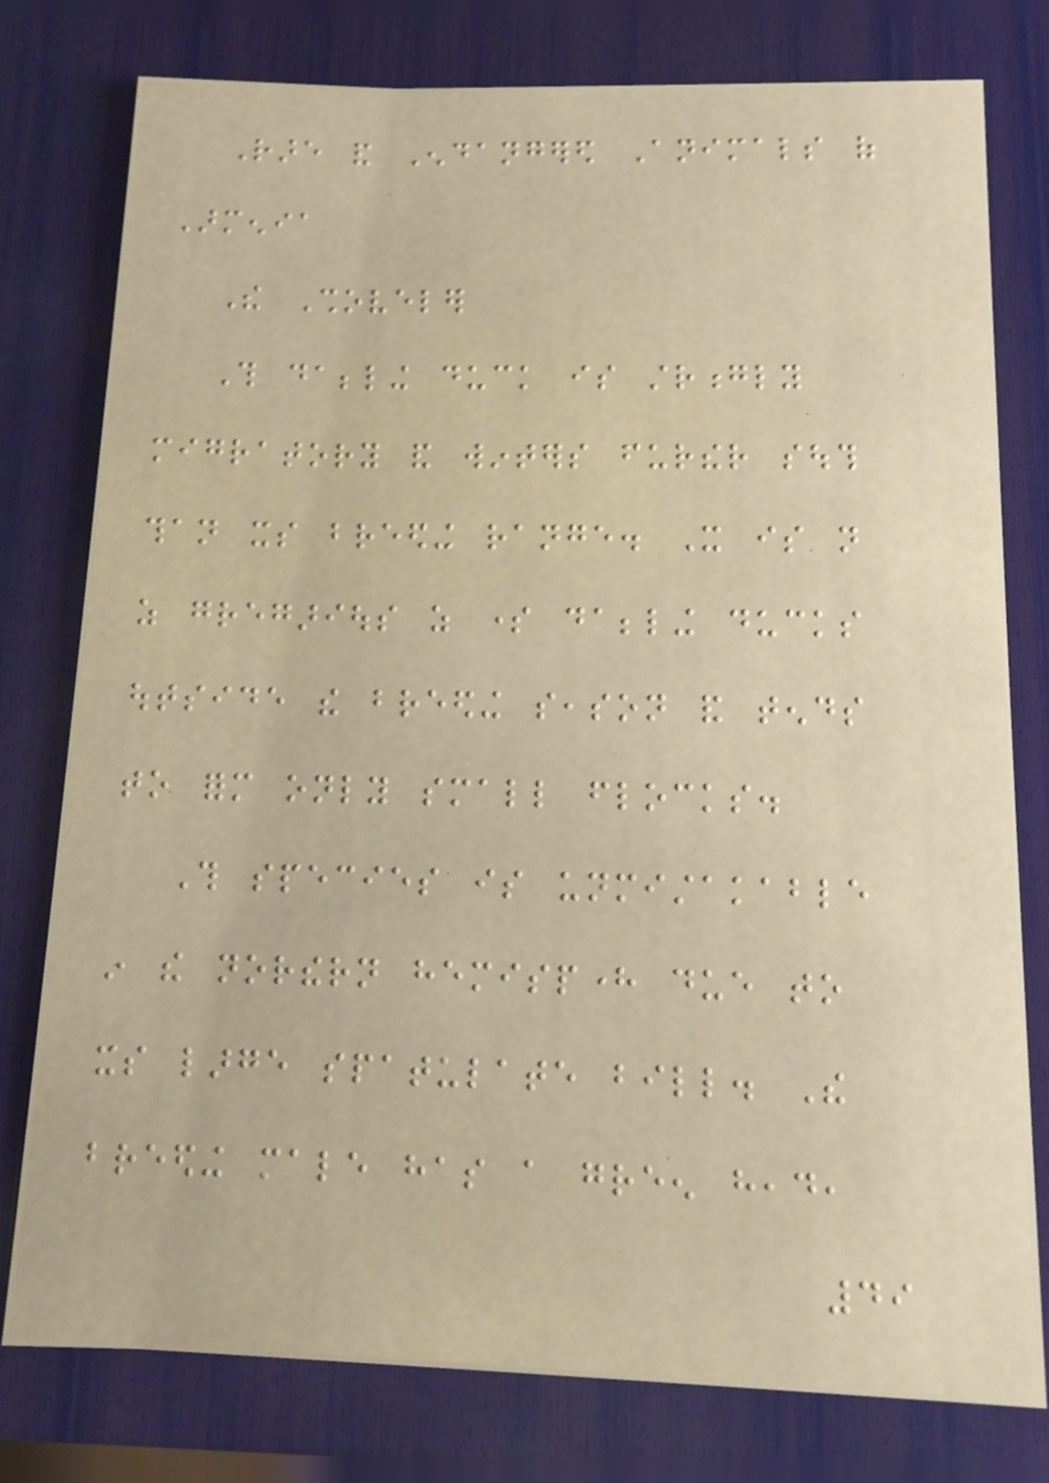Rare and Endangered Animals of
Armenia
The Shoveler
This dabbling duck is strongly
migratory and winters further south
than its breeding range. It is not
as gregarious as some dabbling ducks
outside the breeding season and tends
to form only small flocks.
This species is unmistakable
in the northern hemisphere due to
its large spatulate bill. The
breeding male has a green head,
49
